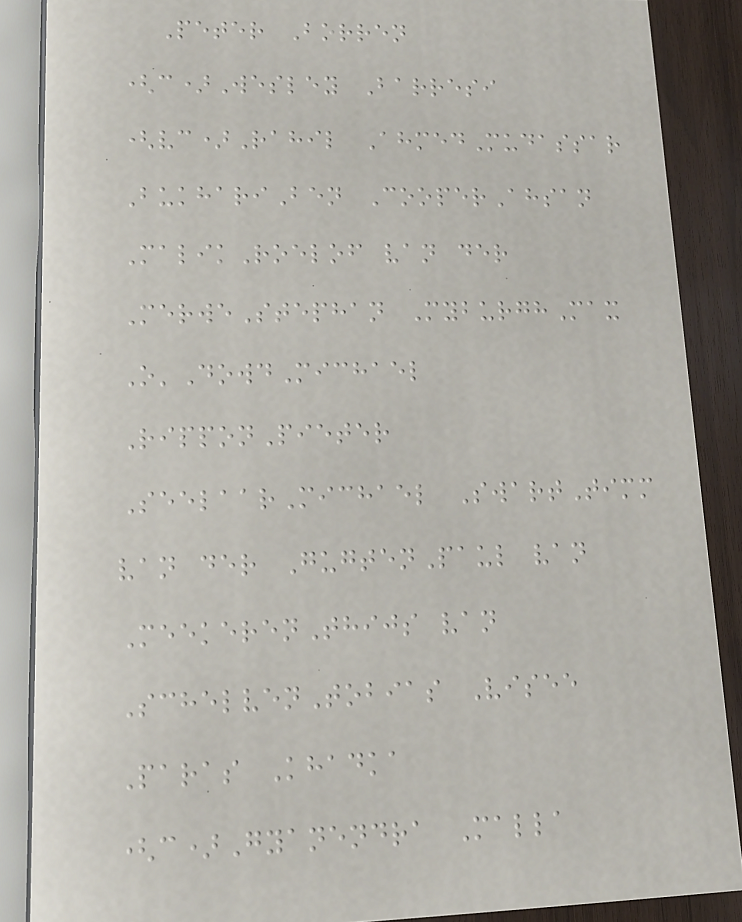Peter Borren
(c)Wesley Barresi
(vc)Rahil AhmedMudassar
BukhariBen CooperAhsan
MalikRoelof van der
MerweStephan MyburghMax
O'DowdMichael
RipponPieter
SeelaarMichael SwartTimm
van der GugtenPaul van
MeekerenThijs van
SchelvenTobias Visee
Paras Khadka
(c)Gyanendra Malla
